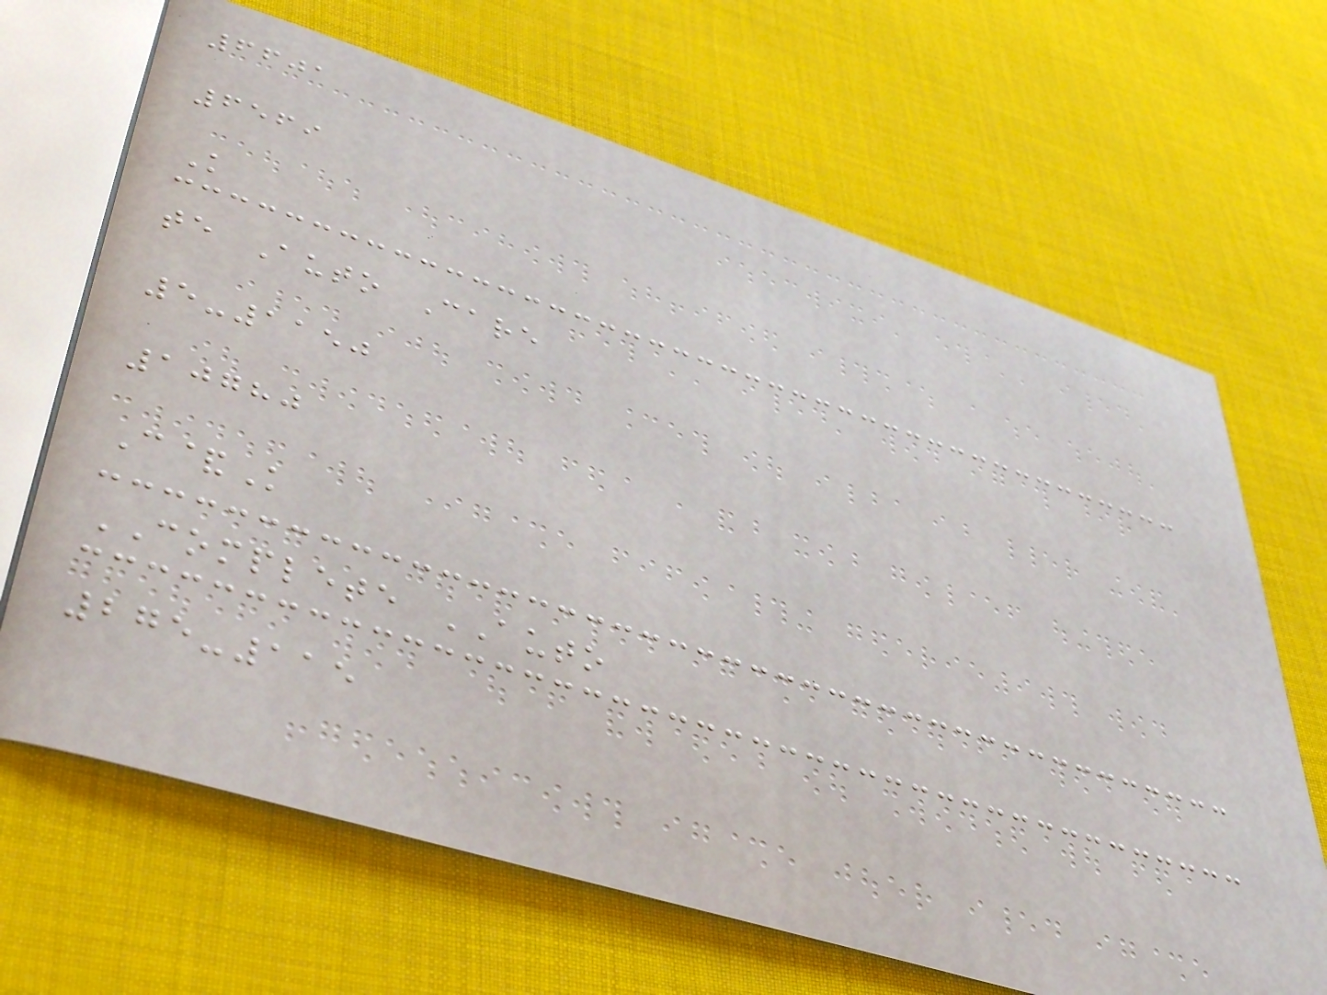6601
6569
K
te Auto Care
5-1150
10780
C&K
COMPLETE AUTO
275-115
